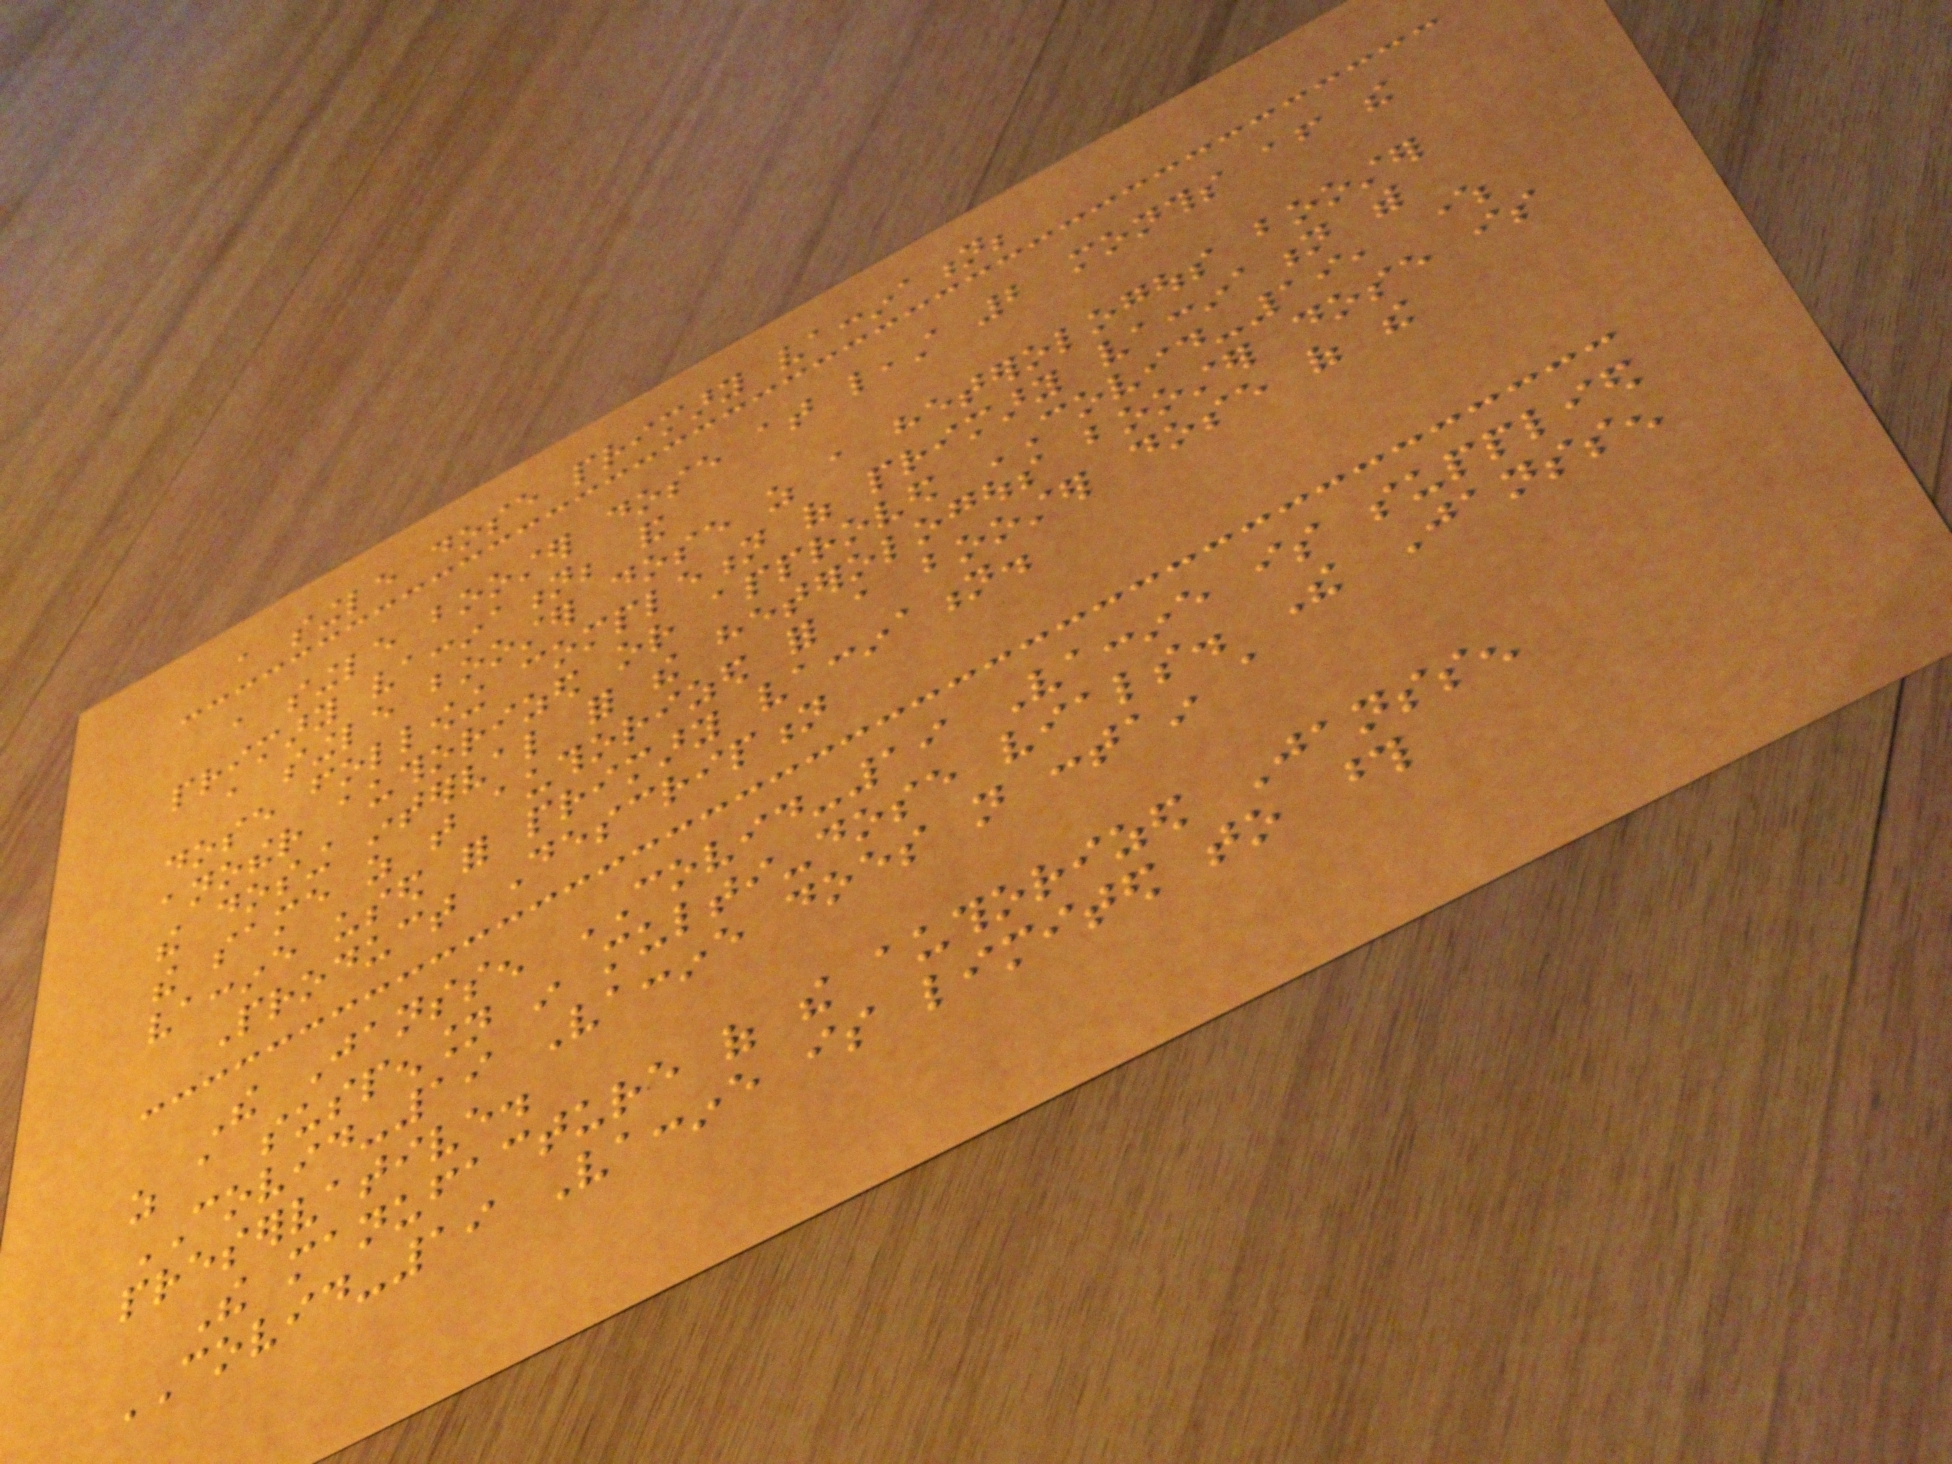a single dose primary vaccination;
a single booster dose at least 2 months after the
primary vaccination; and
a single booster dose as a heterologous booster
dose following completion of primary vaccination with
another authorized or approved COVID-19, where
the dosing interval for the heterologous booster dose is
the same as that authorized for a booster dose of the
vaccine used for primary vaccination.
Product Description
The Janssen COVID-19 Vaccine is supplied
as a suspension in multi-dose vials. The Janssen
COVID-19 Vaccine does not contain a
preservative.
The manufacture of the authorized Janssen
COVID-19 Vaccine is limited to those
